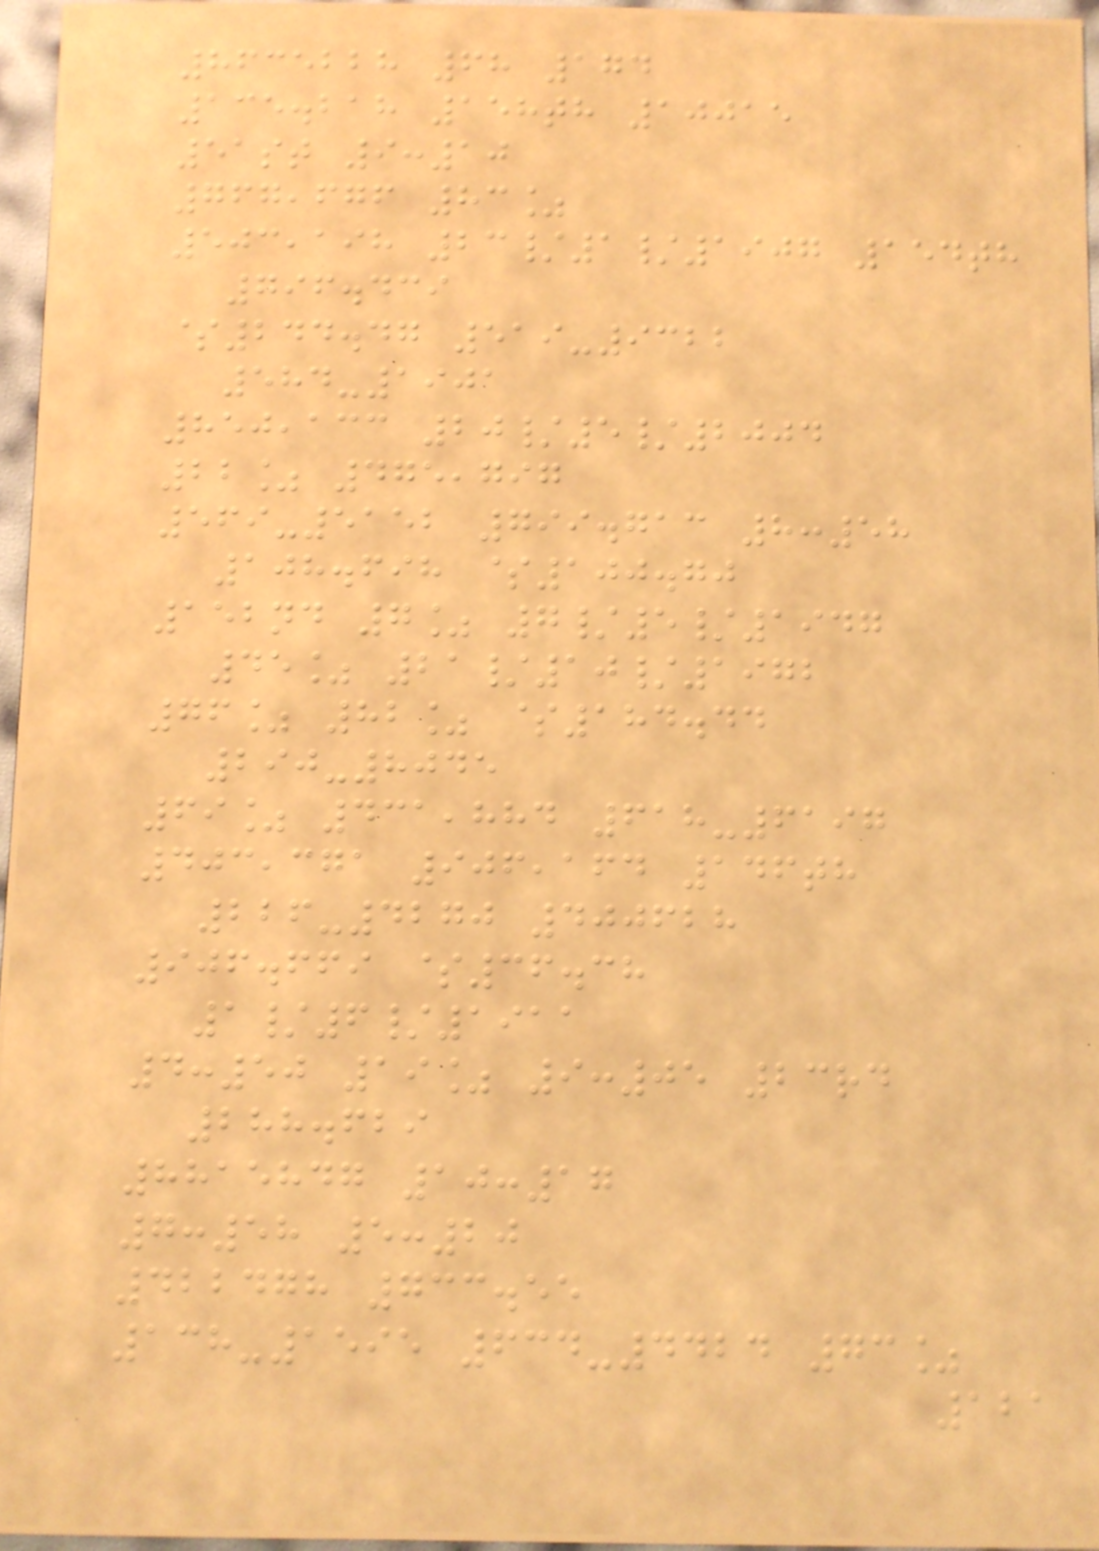8635228 68 174
135.218 158th 10015
51st 9:10
767,676 83%
503,198 23/1/1907 154th
796.439
$244.47 519-9322
584-1901
850,133 20/5/2004
22% 475,797
569-5152 799.713 8:58
108.698 $100.70
152nd 7% 7/5/1947
45% 21/10/1972
76% 82% $184.44
290-8045
69% 431,884 618-6197
403,371 906,164 146th
226-4270 400628
906.669 $36.38
1/6/1911
4:50 19% 9:05 23rd
288.629
8815847 10:17
7:58 5:20
422478 733.55
138-1595 634-4424 73%
121
